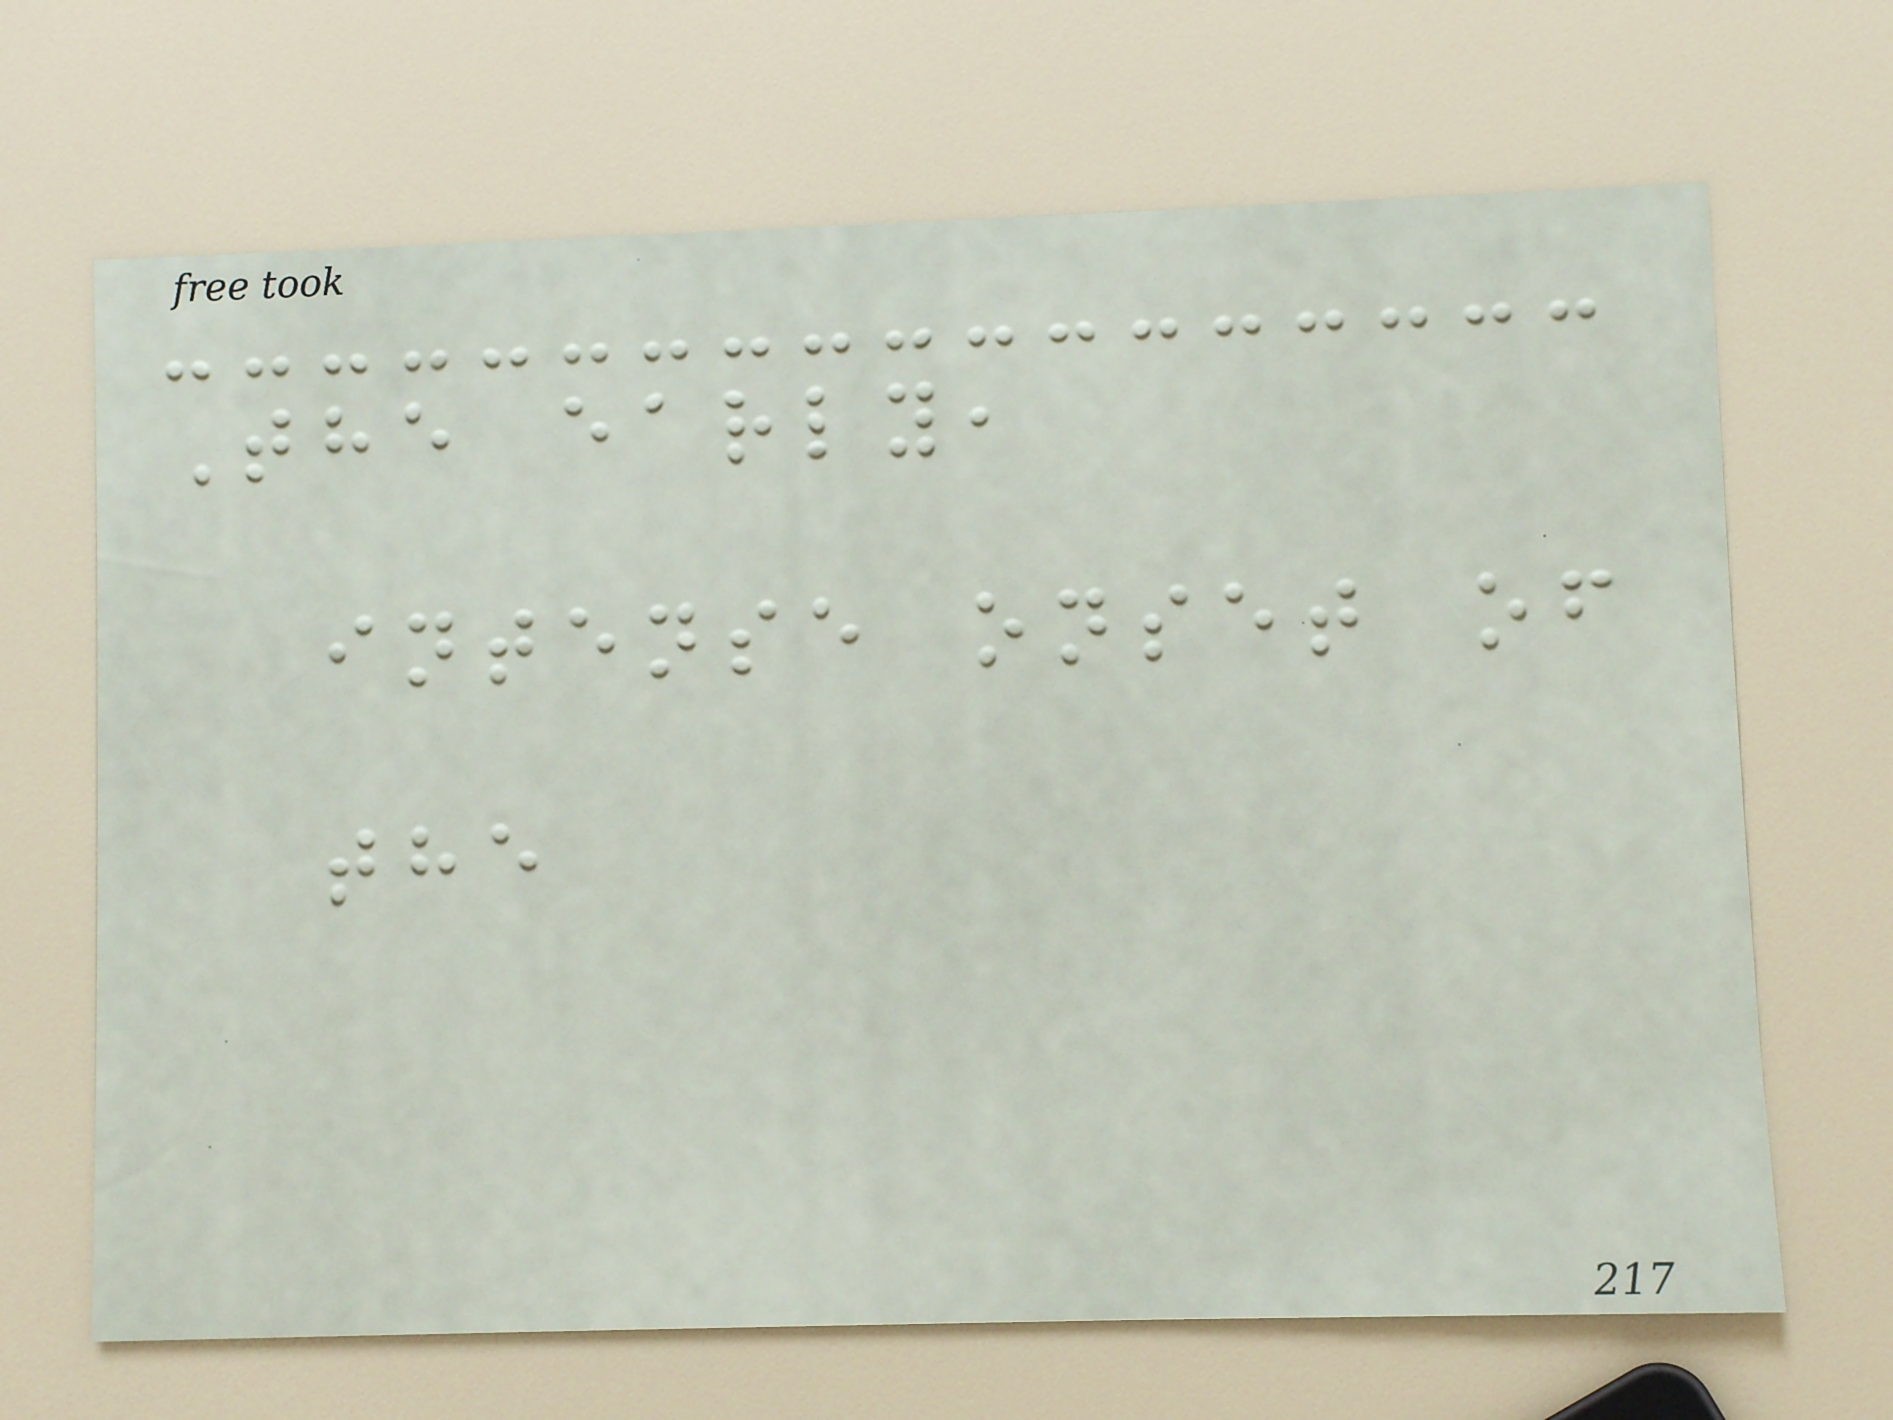The early,
intense onset of
the
